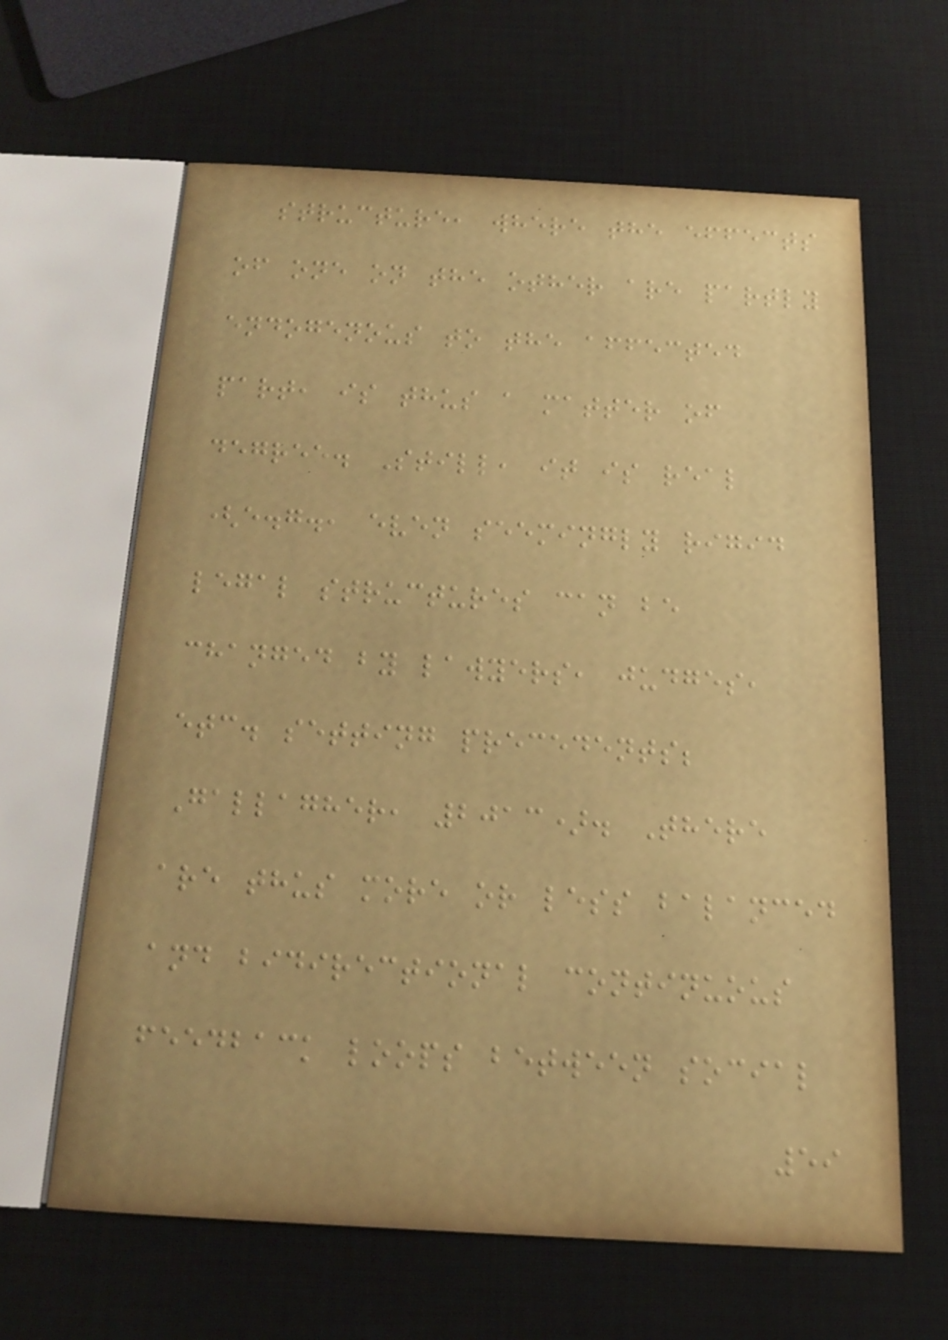structure, where the effects
of one on the other are partly
endogenous to the affected
part, is thus a matter of
degree. Still, it is real
(e.g., even seemingly rigid
legal structures can be
changed by lawyers, judges,
etc. setting precedents;
Gallagher, 2013). There
are thus more or less balanced
and bidirectional continuous
feedback loops between social
59
